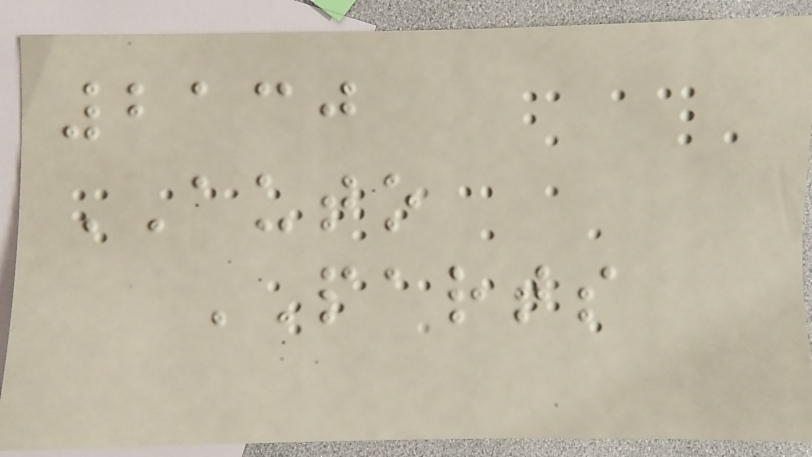2130
AUTO
PARTS
